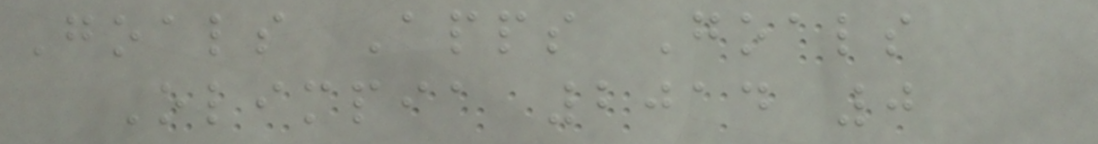Goals Apps Goals
Olimpia 2014 0
